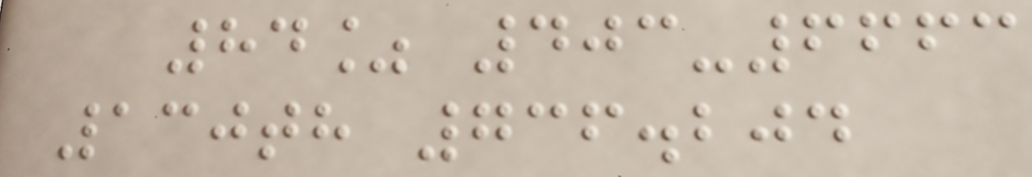84% 403-6663
130th 736.204
